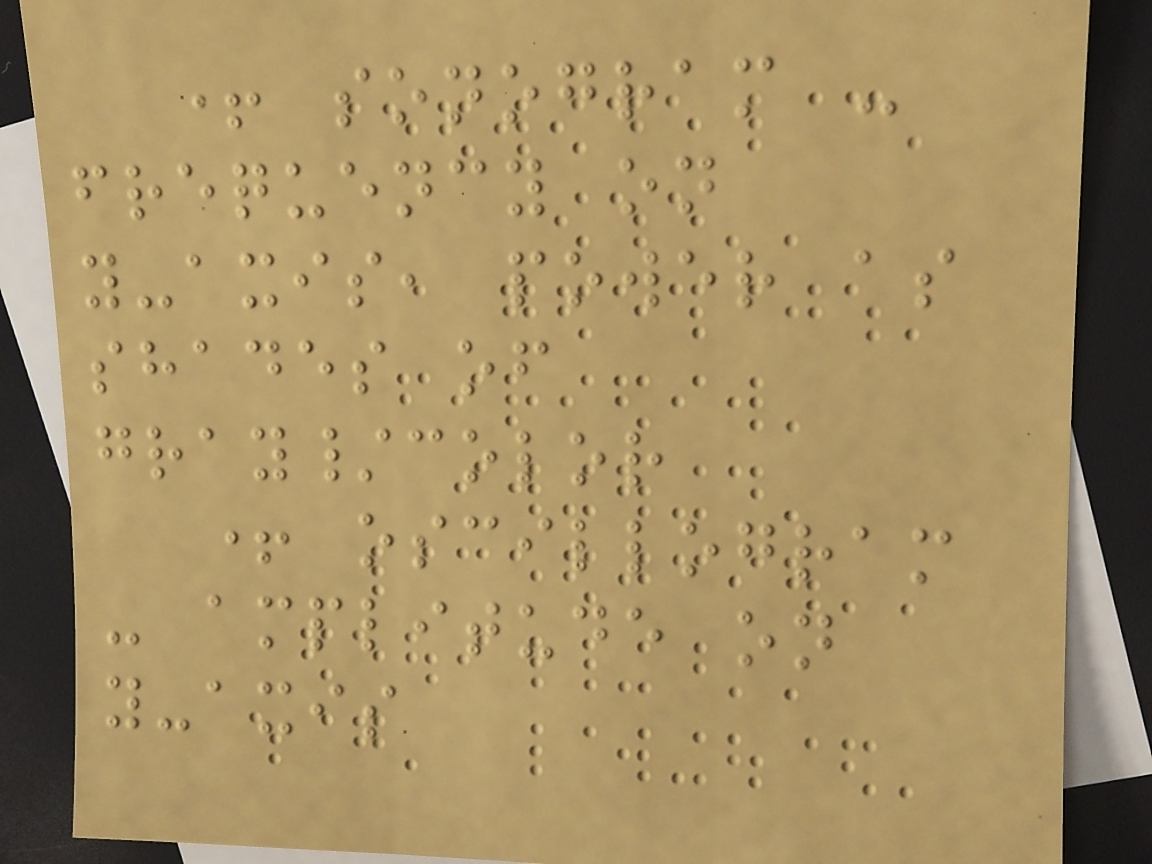+ sonogram -
frequency on
y-axis, power as
shades of
gray/color
+ oscillogram
- amplitude on
y-axis
